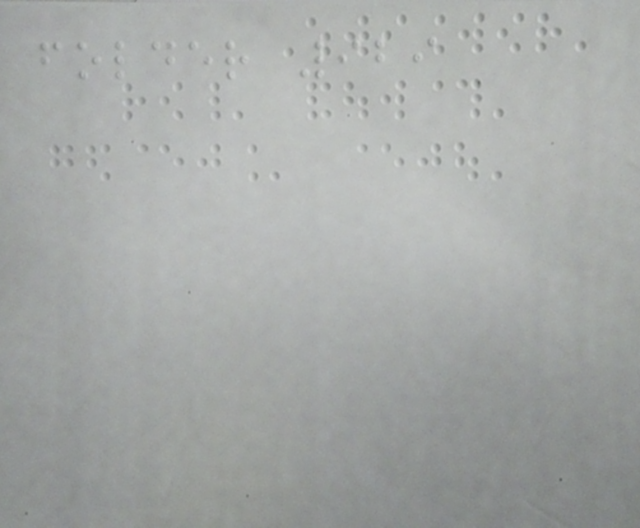folder 929
